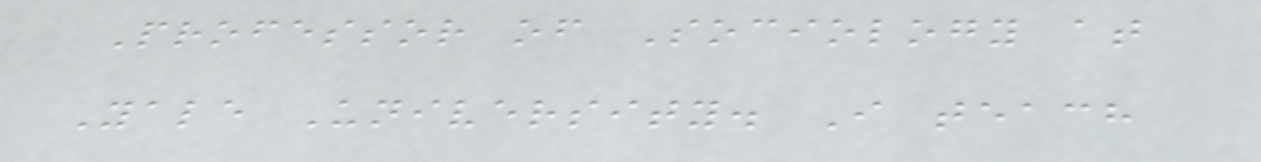Professor of Sociology at
Yale University. I teach
